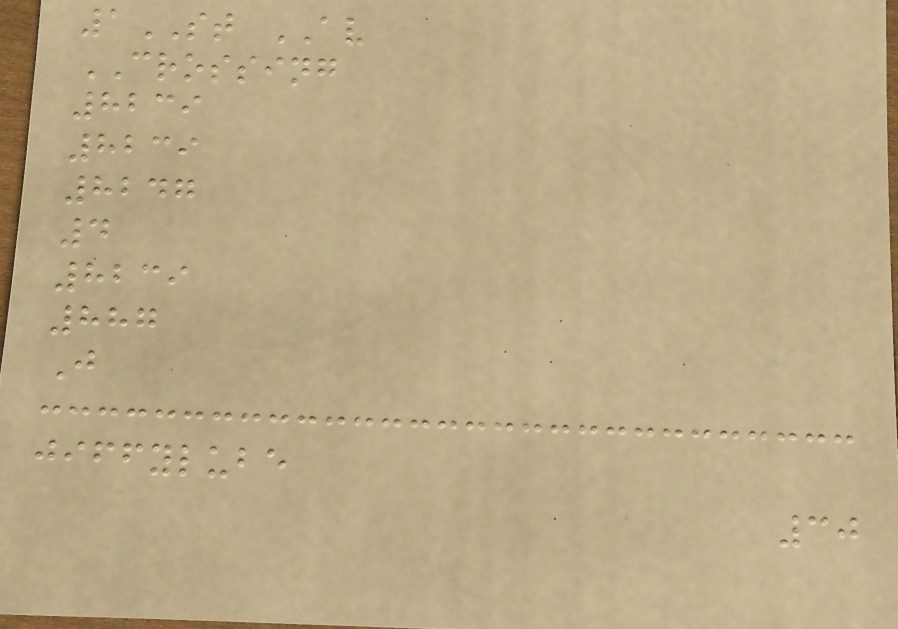1ST AV
CROSSING
8239
8239
8247
4
8239
887
J
jiffylube
30
